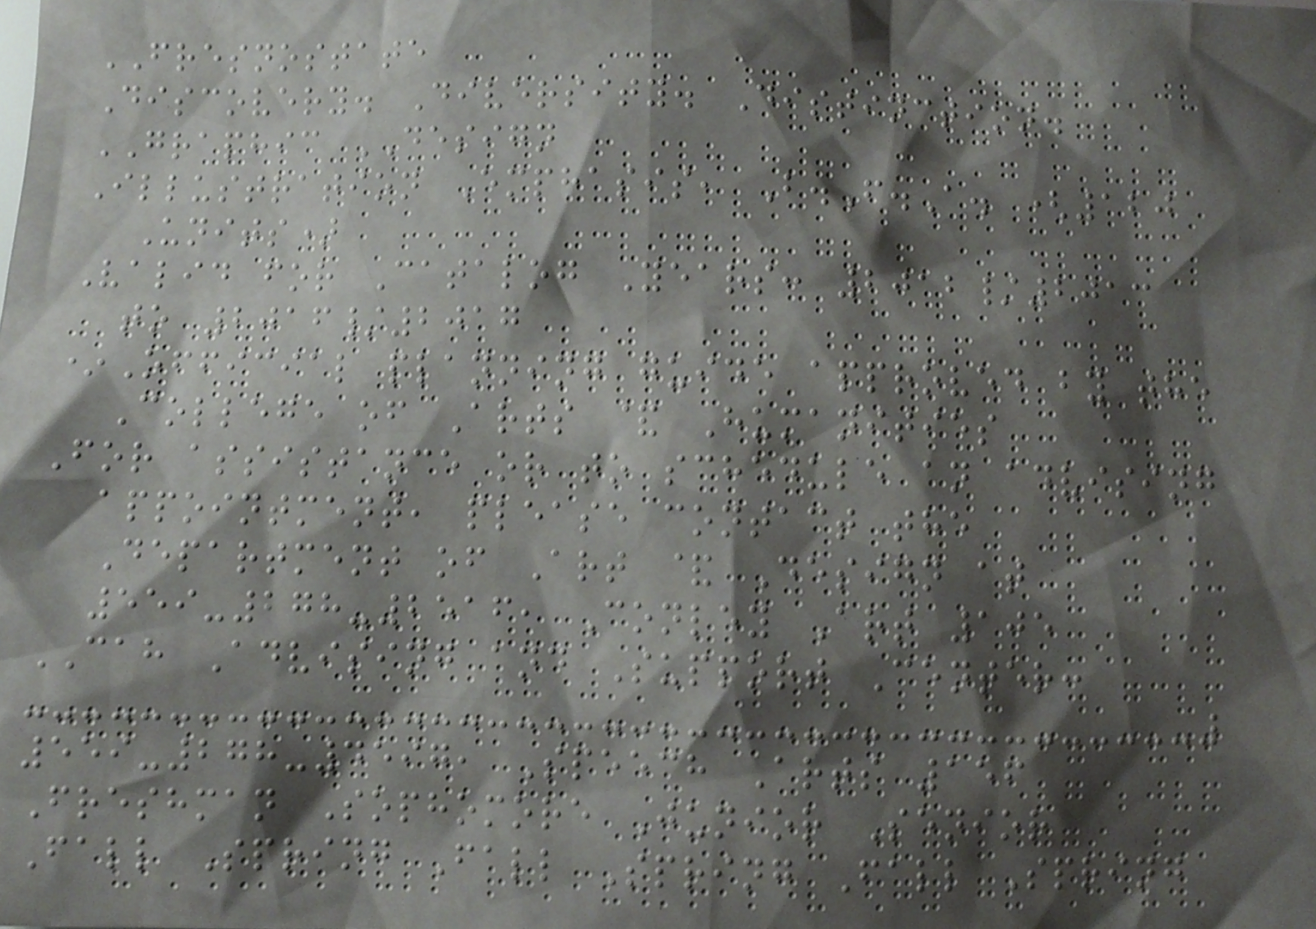FRESNOSTATE
Discovery. Diversity. Distinction.
GRAPHIC DESIGN
Illustration Emphasis, B.F.A. (120
Units)
Valid for Catalog Years: 2012/2013
to 2016/2017
*Official planning guide approved by the
College of Arts & Humanities
For assistance or to schedule an advising
appointment, please contact the
Department of Art & Design at
559-278-2516, Conley Art 105
CAH Advising and Support Center:
559-278-4597, Speech Arts 156
Freshman Sophomore Junior Senior
Fall Spring Fall Spring Fall Spring
